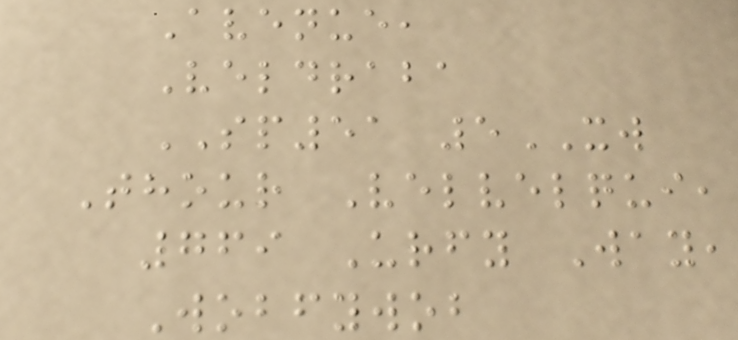Avenue,
Veldraba
SP51 5XW
Thour Velvelqui,
769 Urfy Way,
Wobfywob
